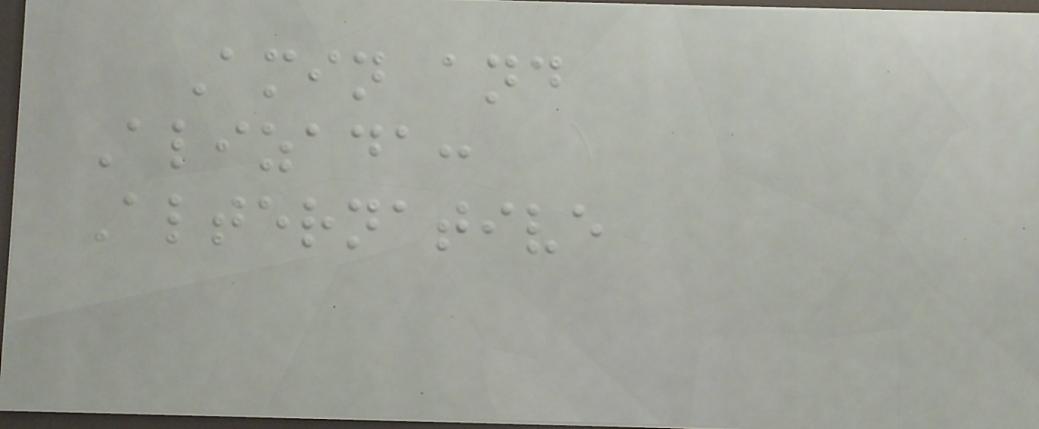Amin and
Alizada:
Alternative
